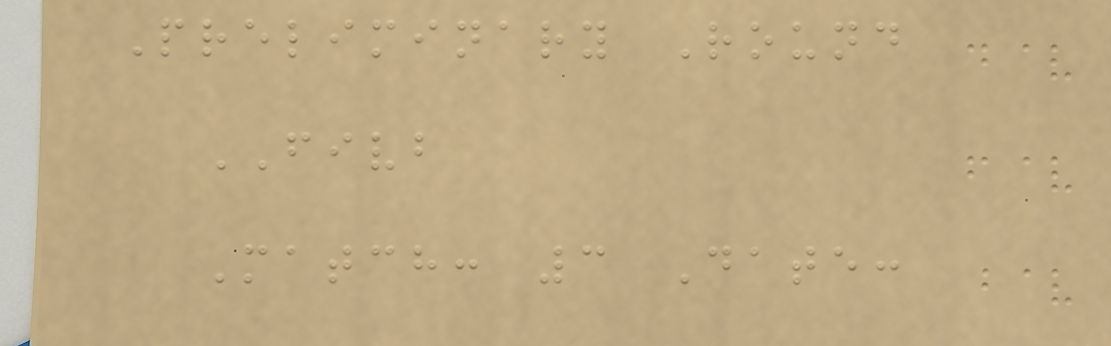Preliminary Round
FIVB
Match: 3 Date:
